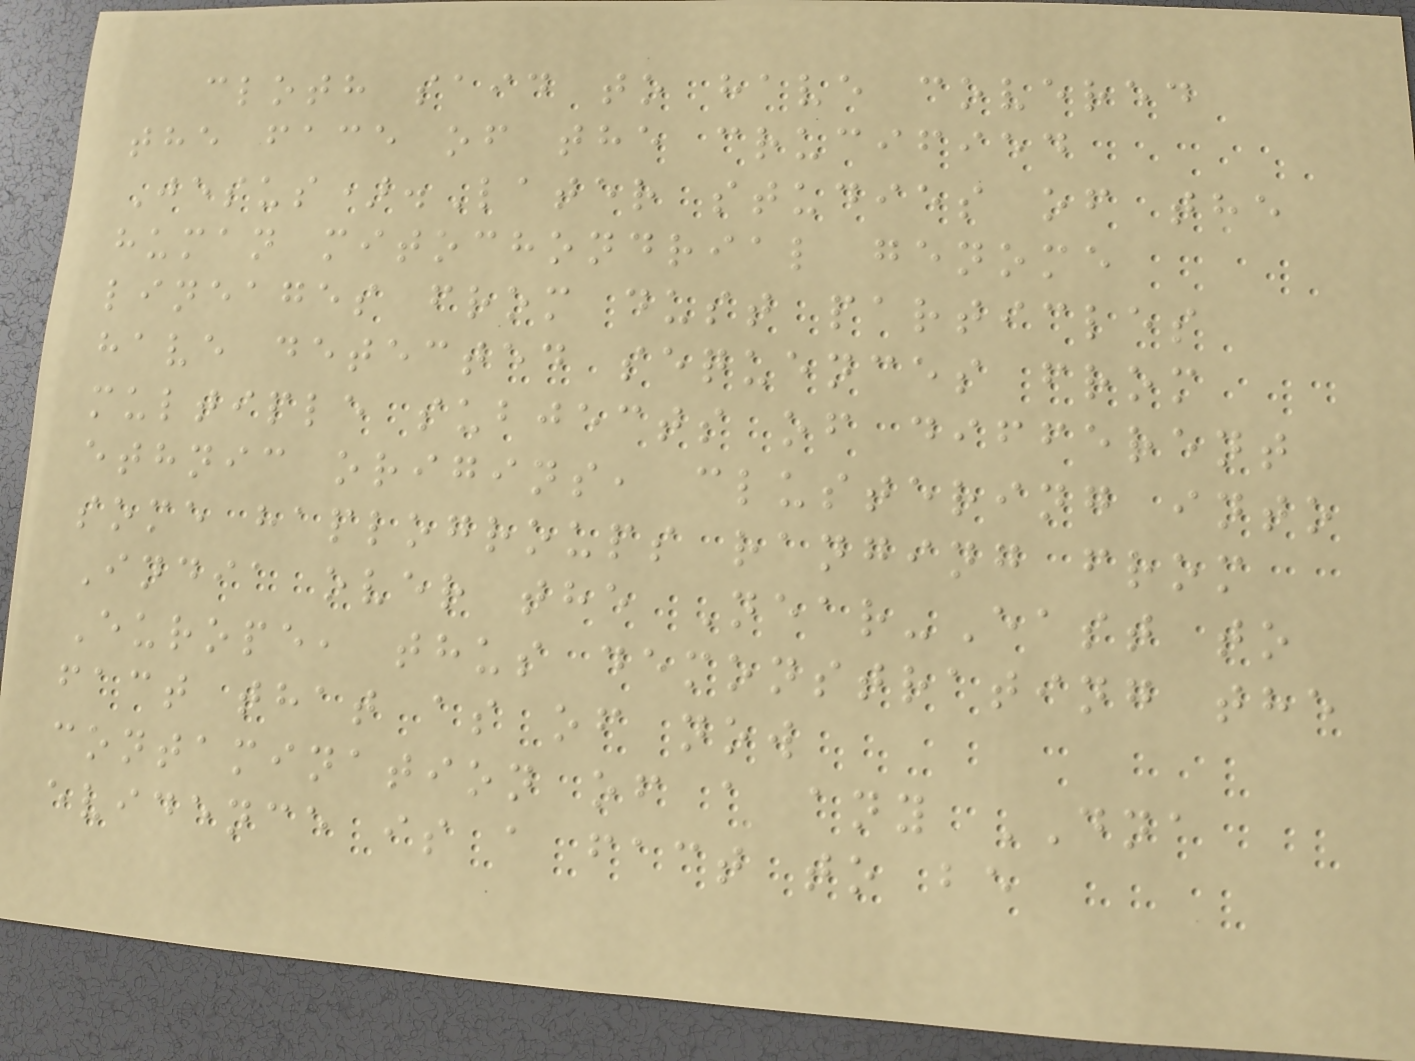cloth said to have covered
the face of the crucified
Jesus).Later studies of the
human mitochondrial genome
lineages from dust particles
have detected sequences from
multiple subjects of different
ethnic origins, clustering into
some haplogroups ranging from
India over the Near-East to
Europe, thus demonstrating the
fact that as of now
contamination of a any DNA
evidence is a fact to be
